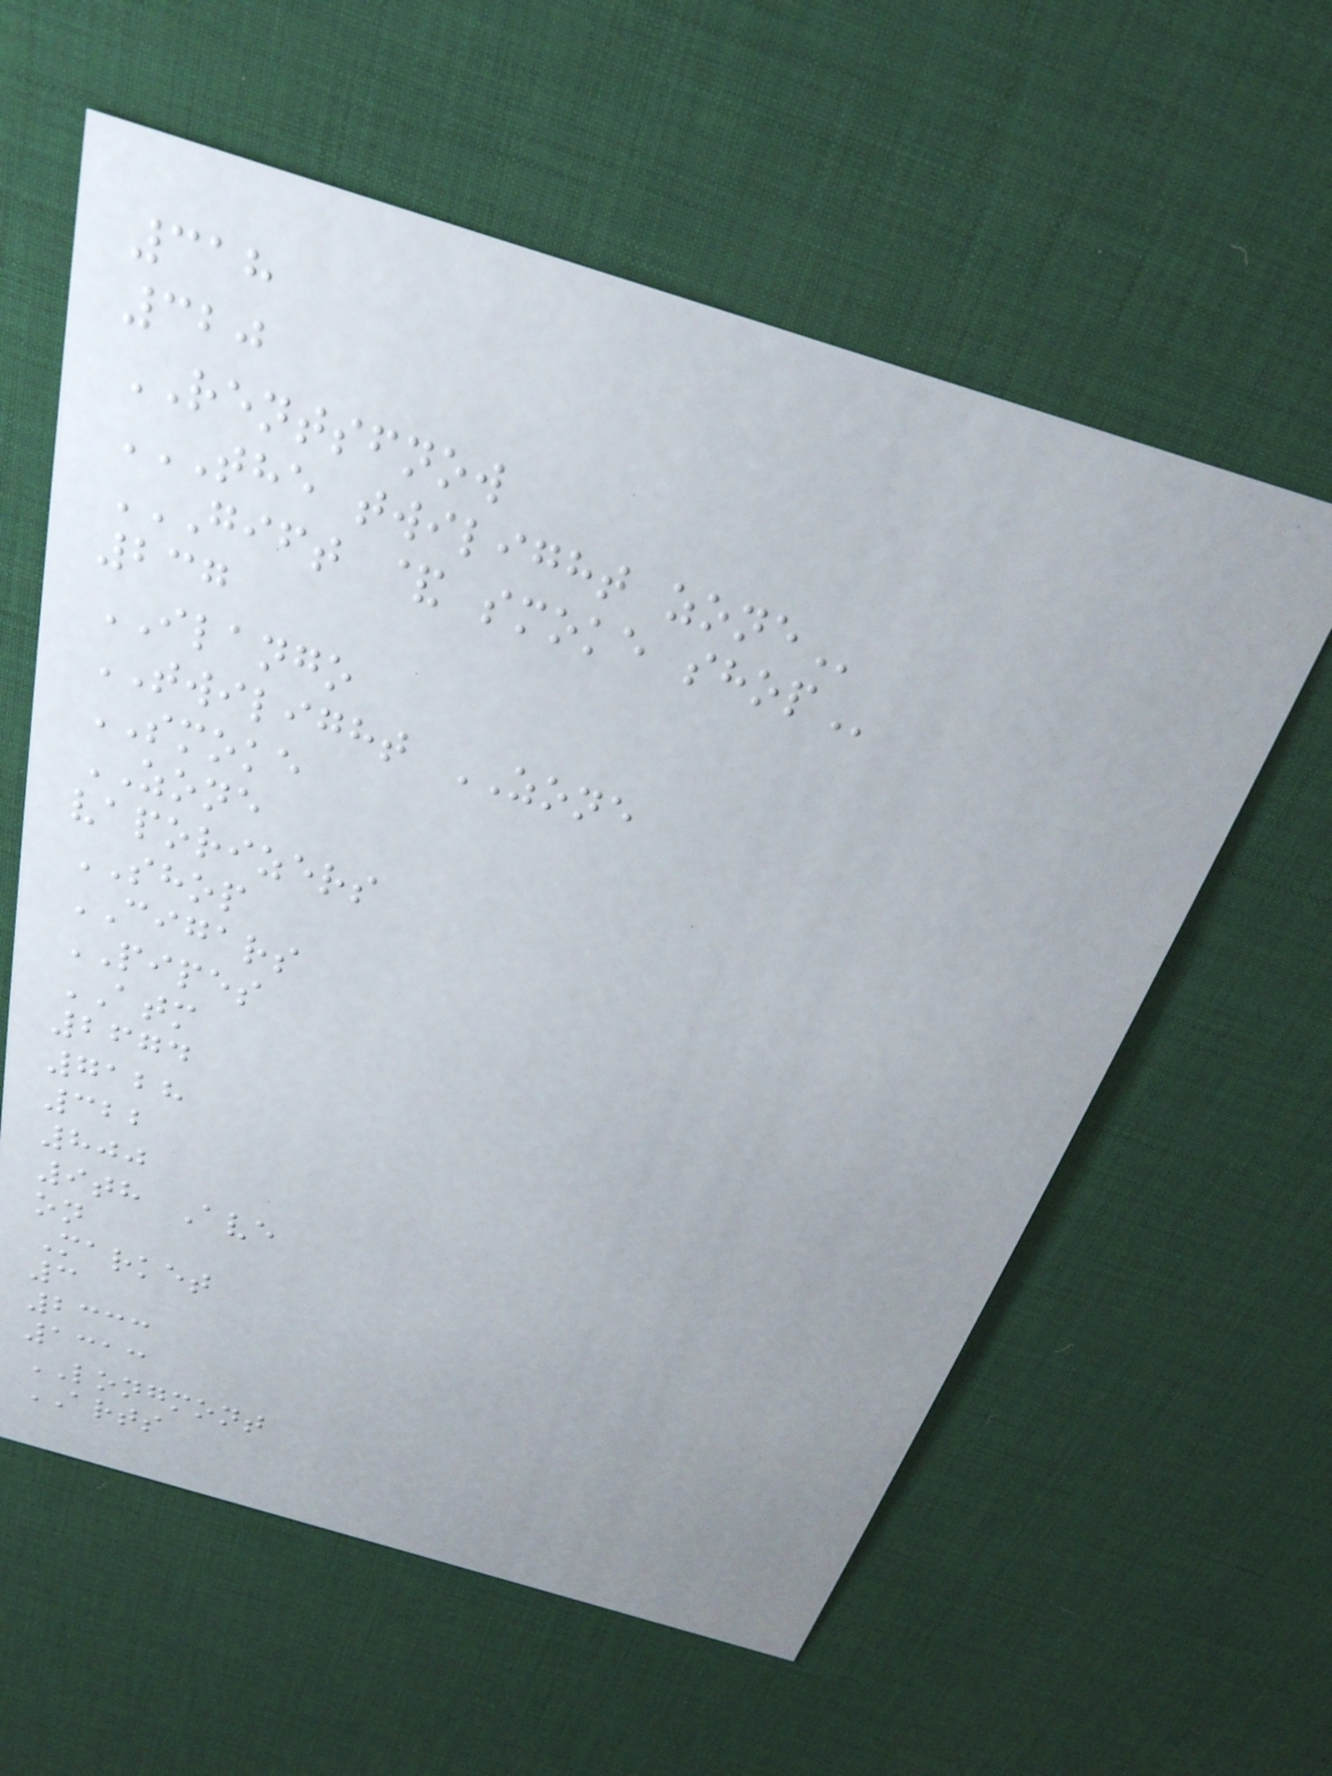318
320
RENTSFNOW
THE TWILIGHT ZONE
GIFT & SMOKE SHOP
237
ILANGO
TWILIGHT ZONE
SMOKE
ZONE
vaporizers
SHOP
CIGARS
PIPES
ATM
2674
7128
322
800
9th Ave
on
Market
3
2333
1313
LONGMONT
ARTS
